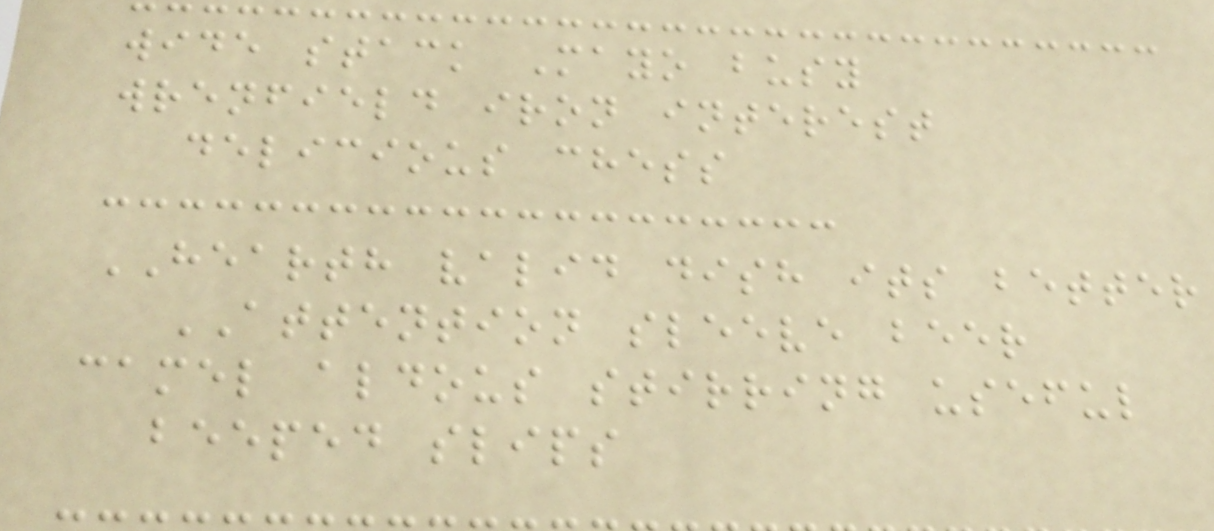wide stack Mayo busy
wrenfield iron interest
delicious chess
HEARTH valid dish its better
ATTENTION sleeve beer
camel aldous stirring useful
beeped slips
